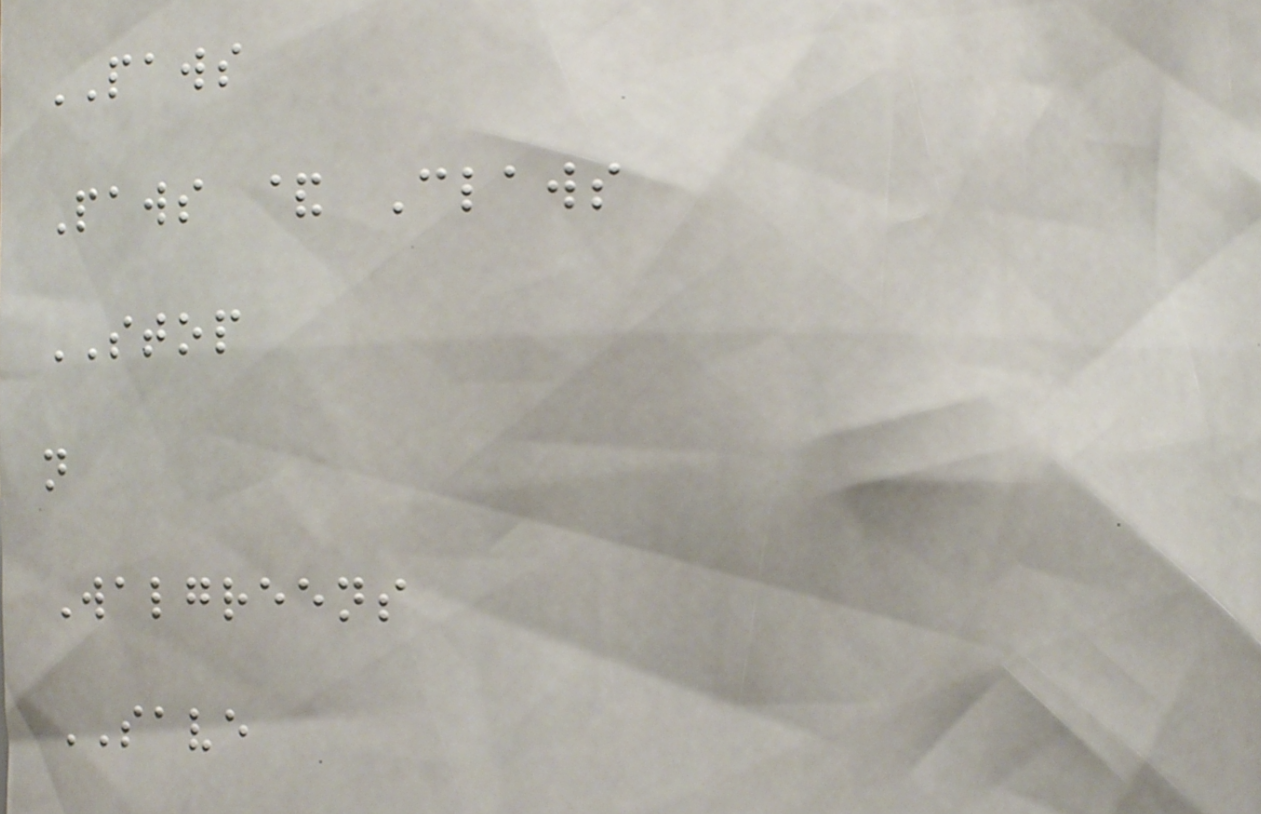PAWS
Paws & Claws
STOP
n
Walgreens
SAVE
